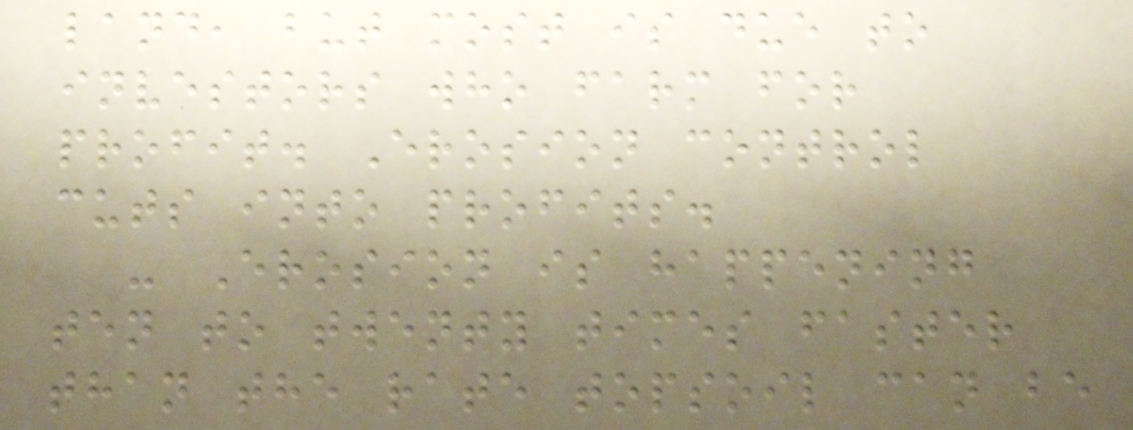land, but most is due to
investors who farm for
profit. Erosion control
cuts into profits.
- Erosion is happening
ten to twenty times faster
than the rate topsoil can be
